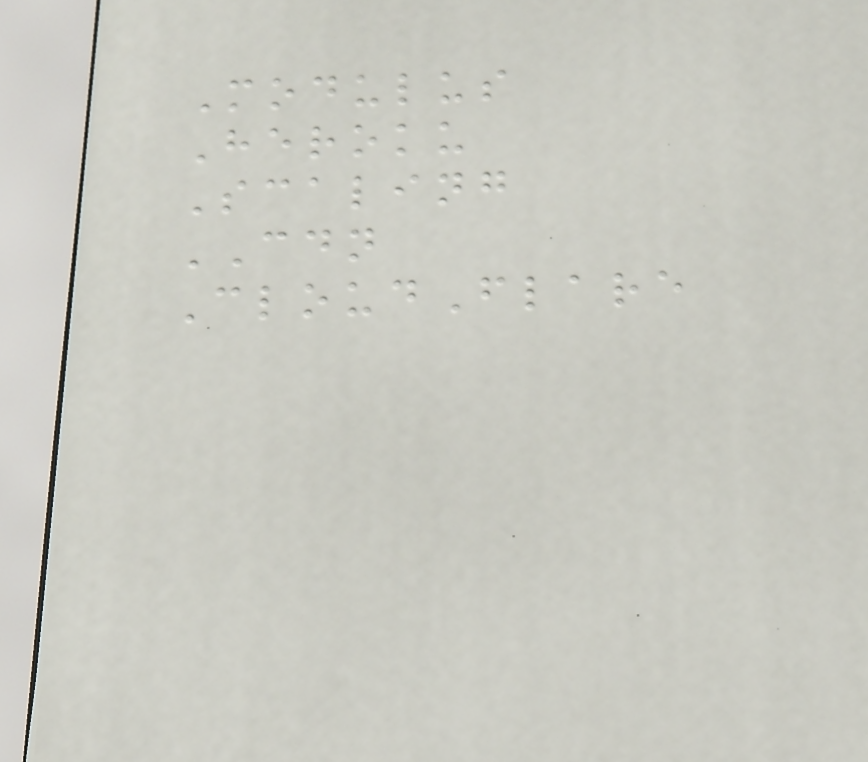Modulus
Heroku
Scaling
CDN
CloudFlare
